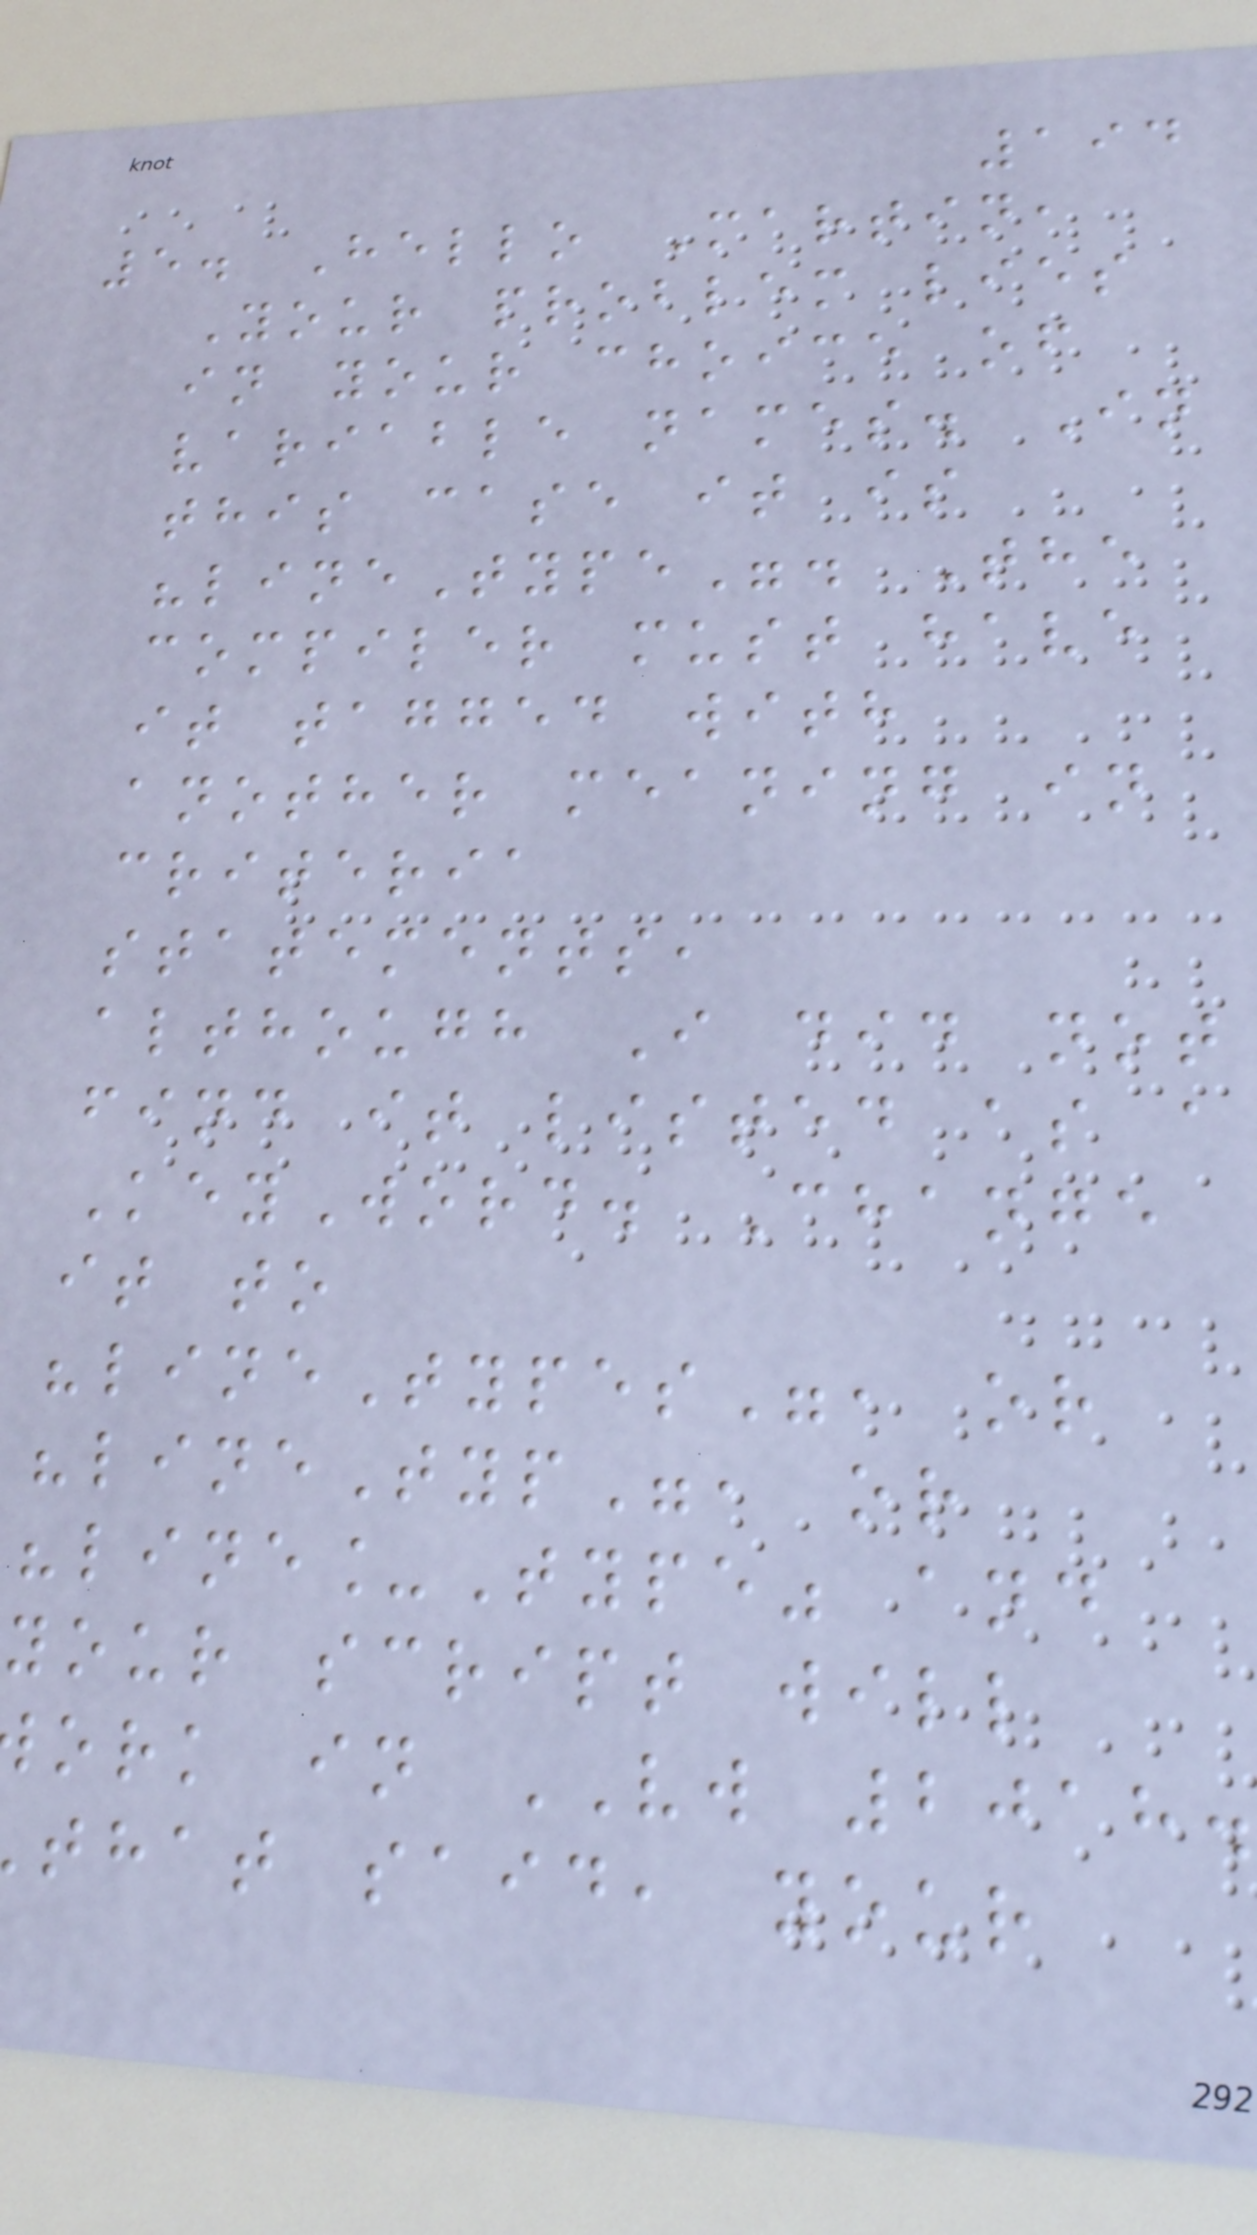194
5. Hello Martin,
Your problem lies
in your choice of
variable names. In
this case it is
"lineType". The
compiler must have
it tagged with
another meaning in
criteria
statements,
although I did not
find it listed as a
KeyWord. Change
it to
"lineTypes", or
"lineTyp", or
"line_Type" and
your script will
ork in VW 2018.
that said, your
